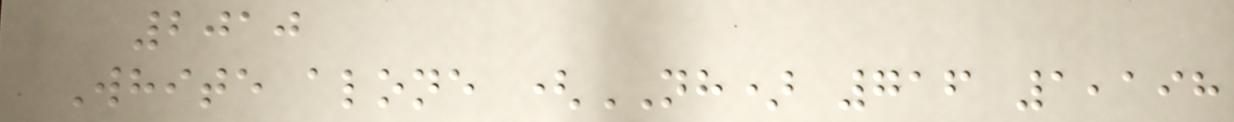2010
White alone (NH) 716 1,198
